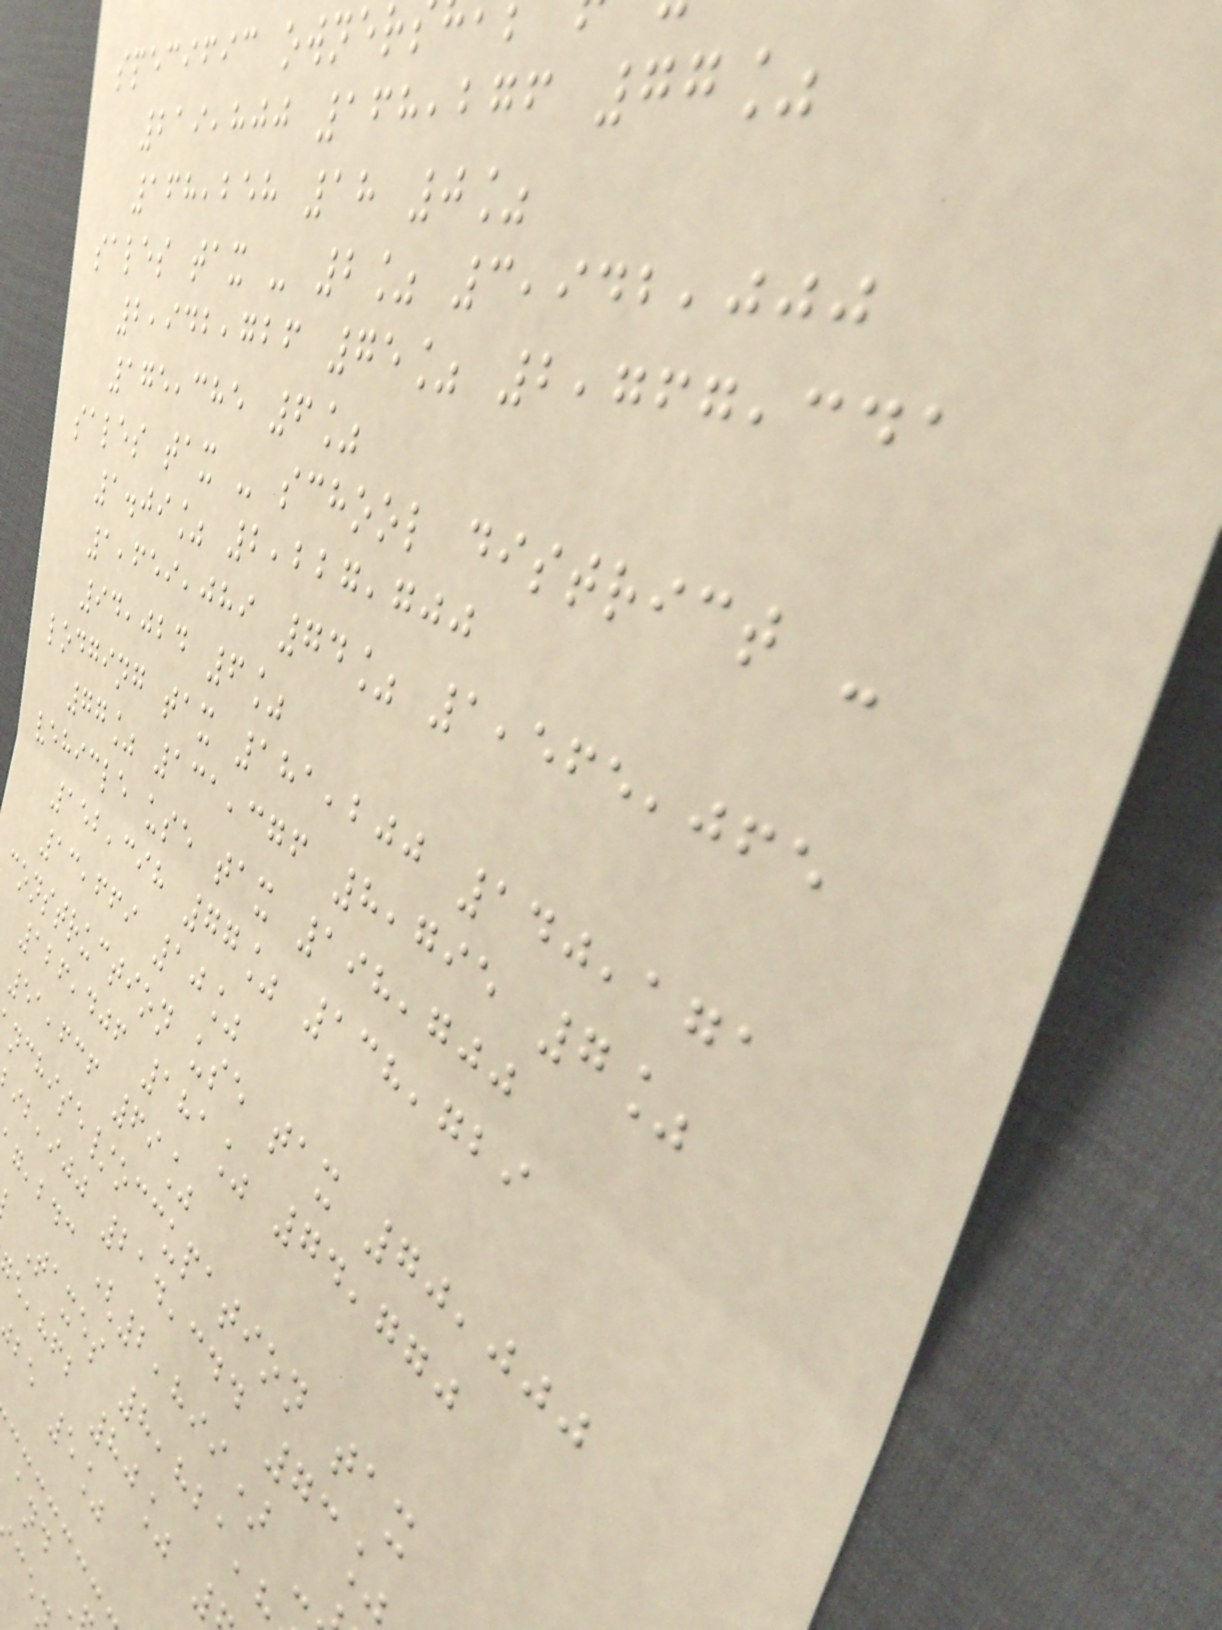specific owner
219,800 168,276 77%
168,258 18 0%
sales tax - 2% 3,942,000
2,942,726 75% 2,767,341
175,385 6%
sales tax - school district -
1.09% 2,227,700
1,659,089 74% 1,565,065
94,024 6%
lodging tax 181,200 140,171
77% 131,376 8,795 7%
vehicle use tax 198,700
152,398 77% 138,729
13,669 10%
construction use tax 70,000
126,406 181% 74,770
51,636 69%
nchise/occupation tax
,ijj 214,344 73%
,bdc (2,899) -
Taxes 8,821,
,hfb 80%
be 5%
